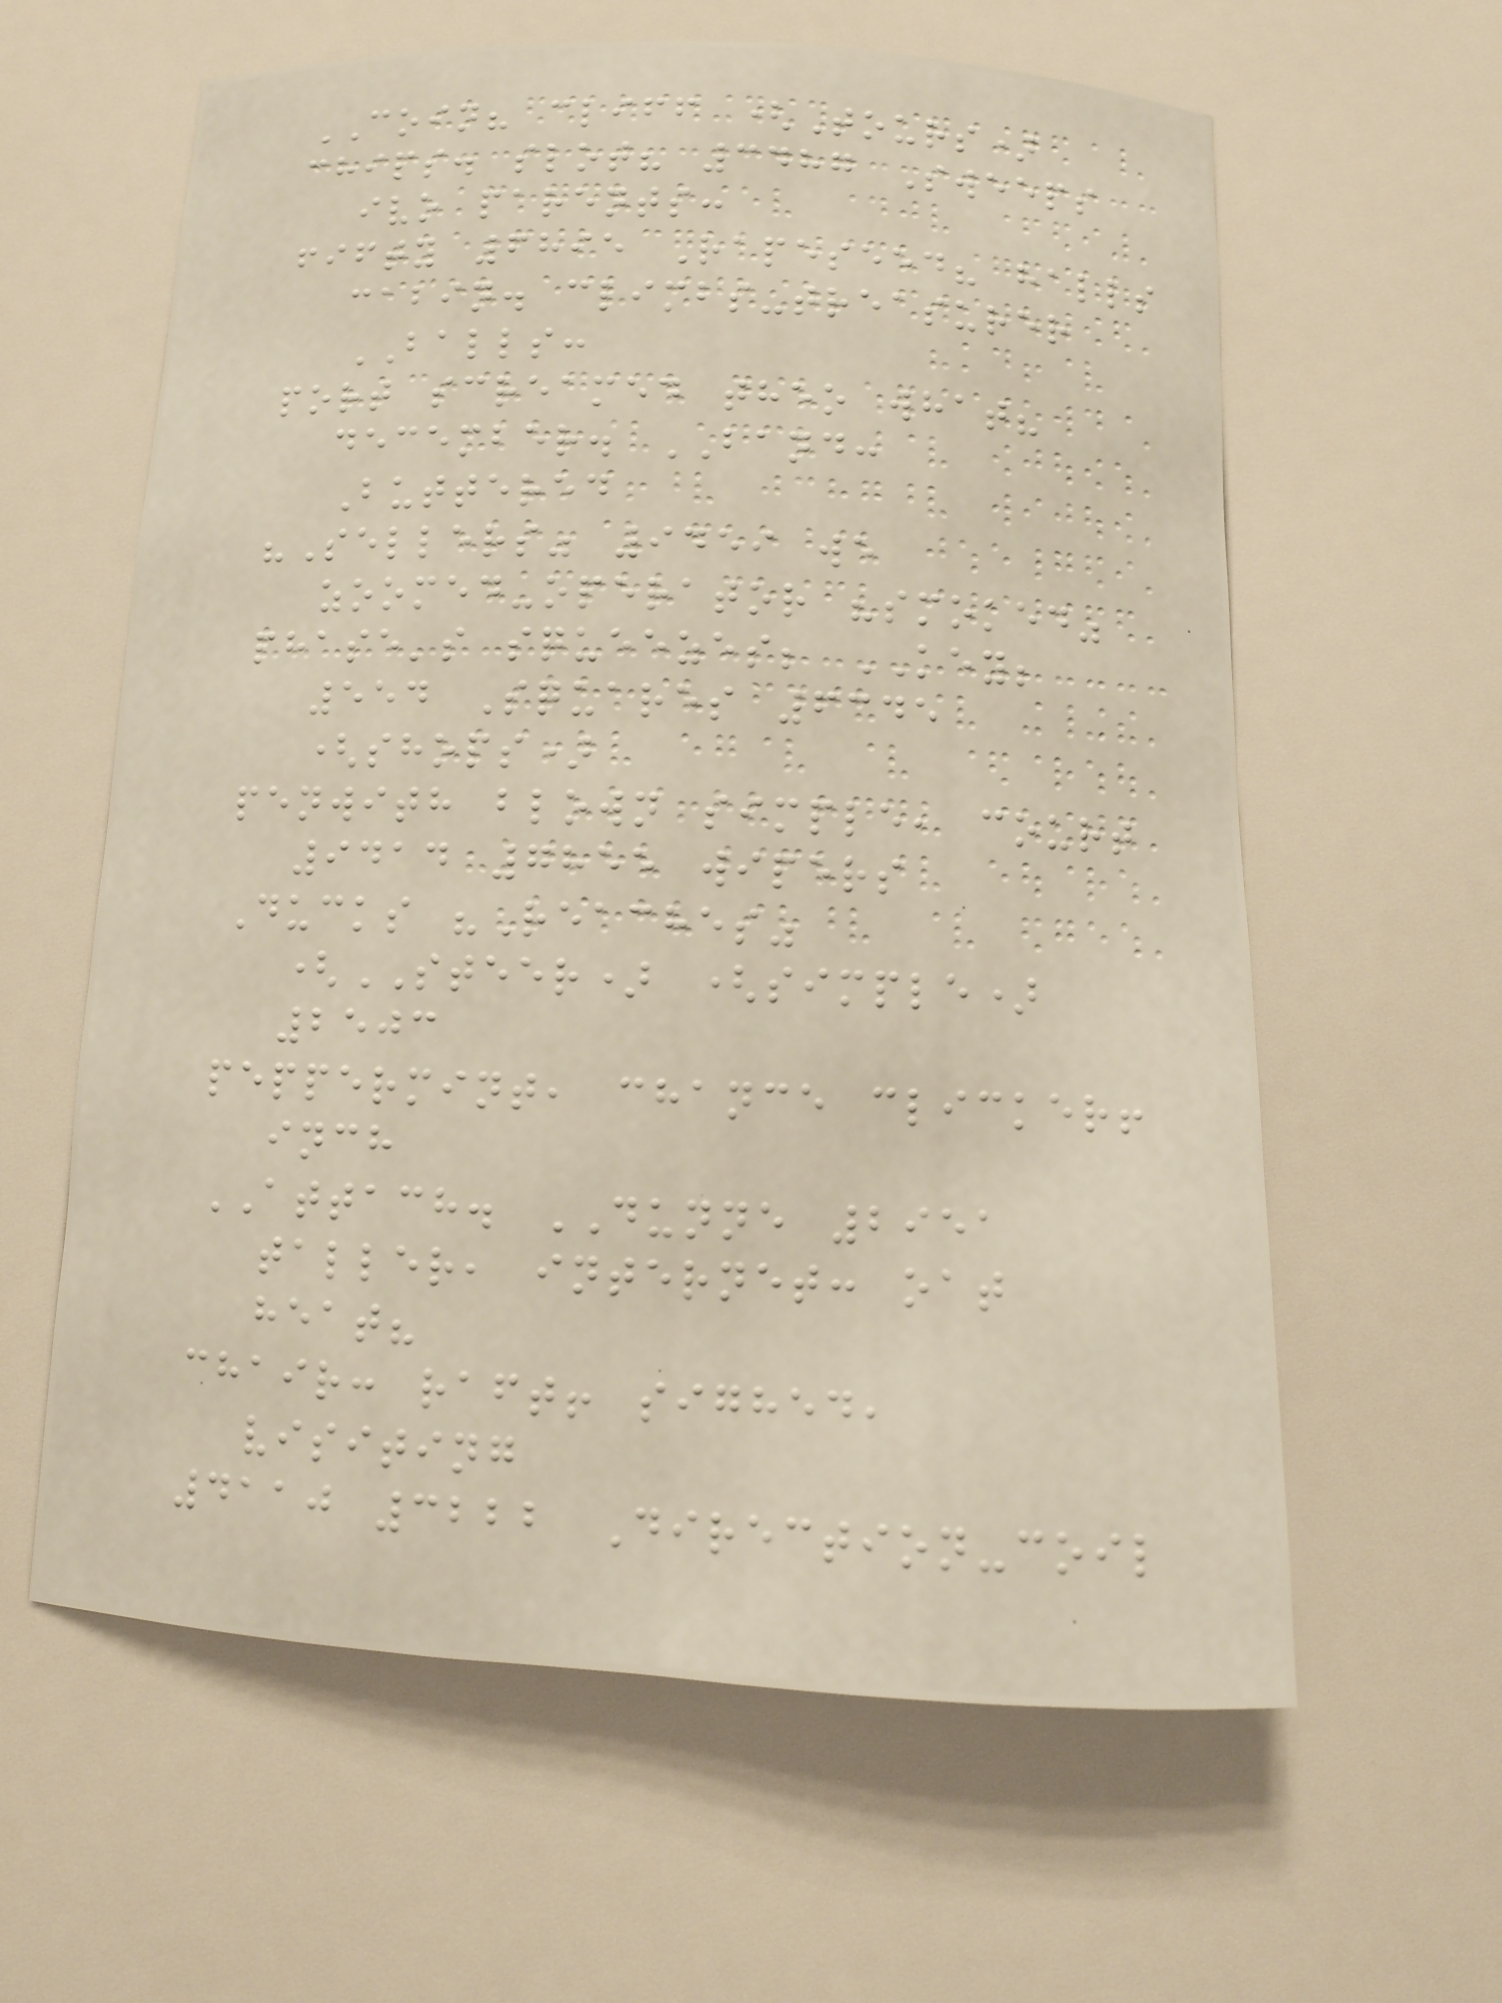COIN? cliff (Tours)
chips. slot? 3487 Sweeps
ivo parents:
fifty 6895 Rapeseed? halls
cabin. climbs-treasurer
BALLS:
port screamed theo what?
december. BAND:
Buttered
"Sellers" 9459 we
zoomed-operator "smoked"
phase's squeezes; KEY;
554 Squares 6345
(shops)
penwith blown simple, court
9414 7855 wipers
Ducks "Reaches"
(STEER) (simple)
2503
peppermint, chance clicker!
inch
ATTACH. DUNNE 2951
taller, internet: oat
heat?
chair: raft! sighed,
visiting
4110 3222 Direction-coil
